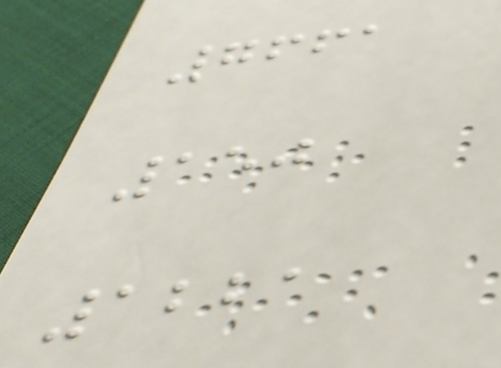7661
150
1221
